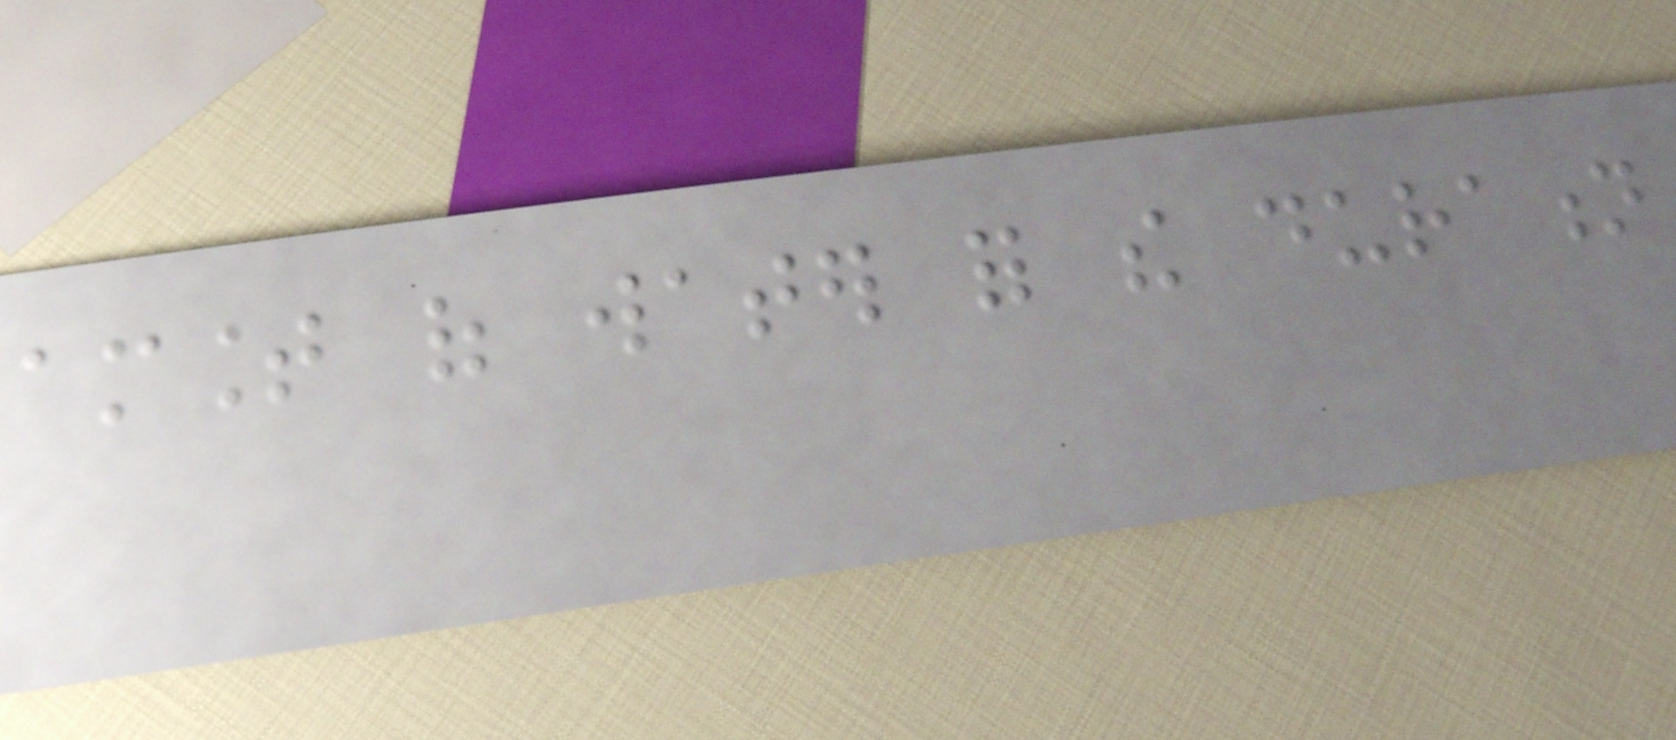amount of water for the duration
